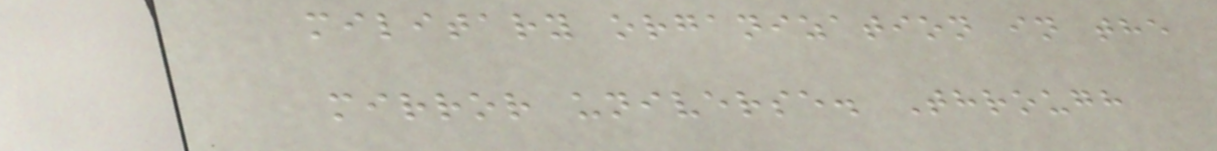military organization in the
mirror universe. Through
